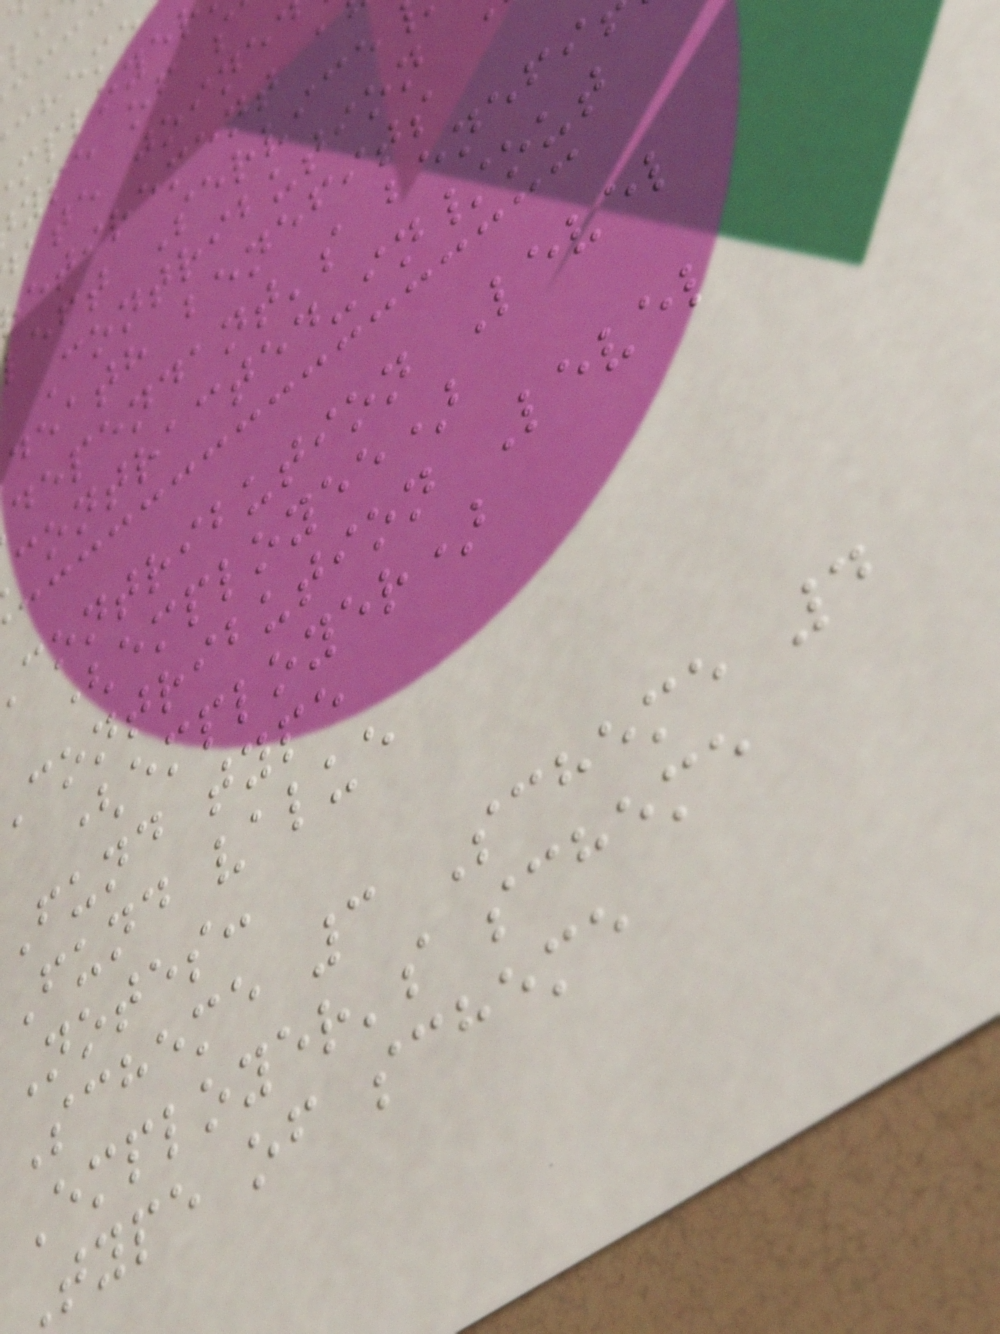ype of s
ate joine
etirement a
left Service
Contribution
death benefits
dependant's benefi
contracted-in/out
contribution Level
(employee)
contribution Level
(employer)
Fund type
Fund value
Notes:
Scheme 3 Scheme 4
Employer's scheme
type of scheme
